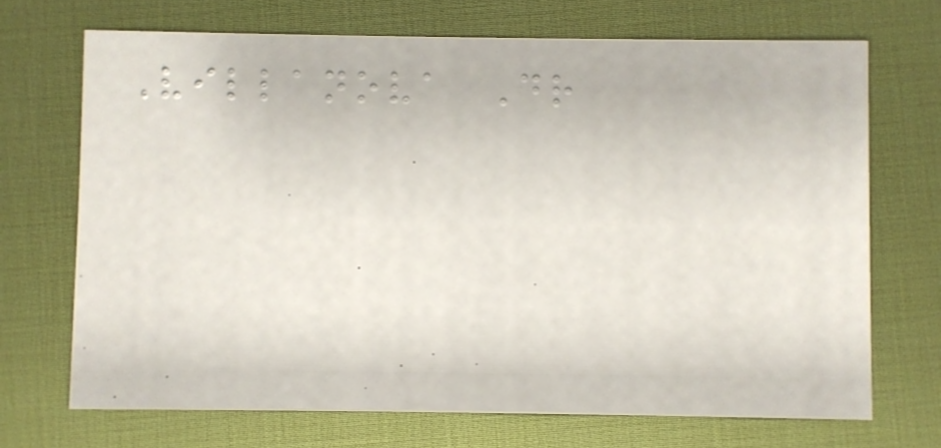Villanova Dr
